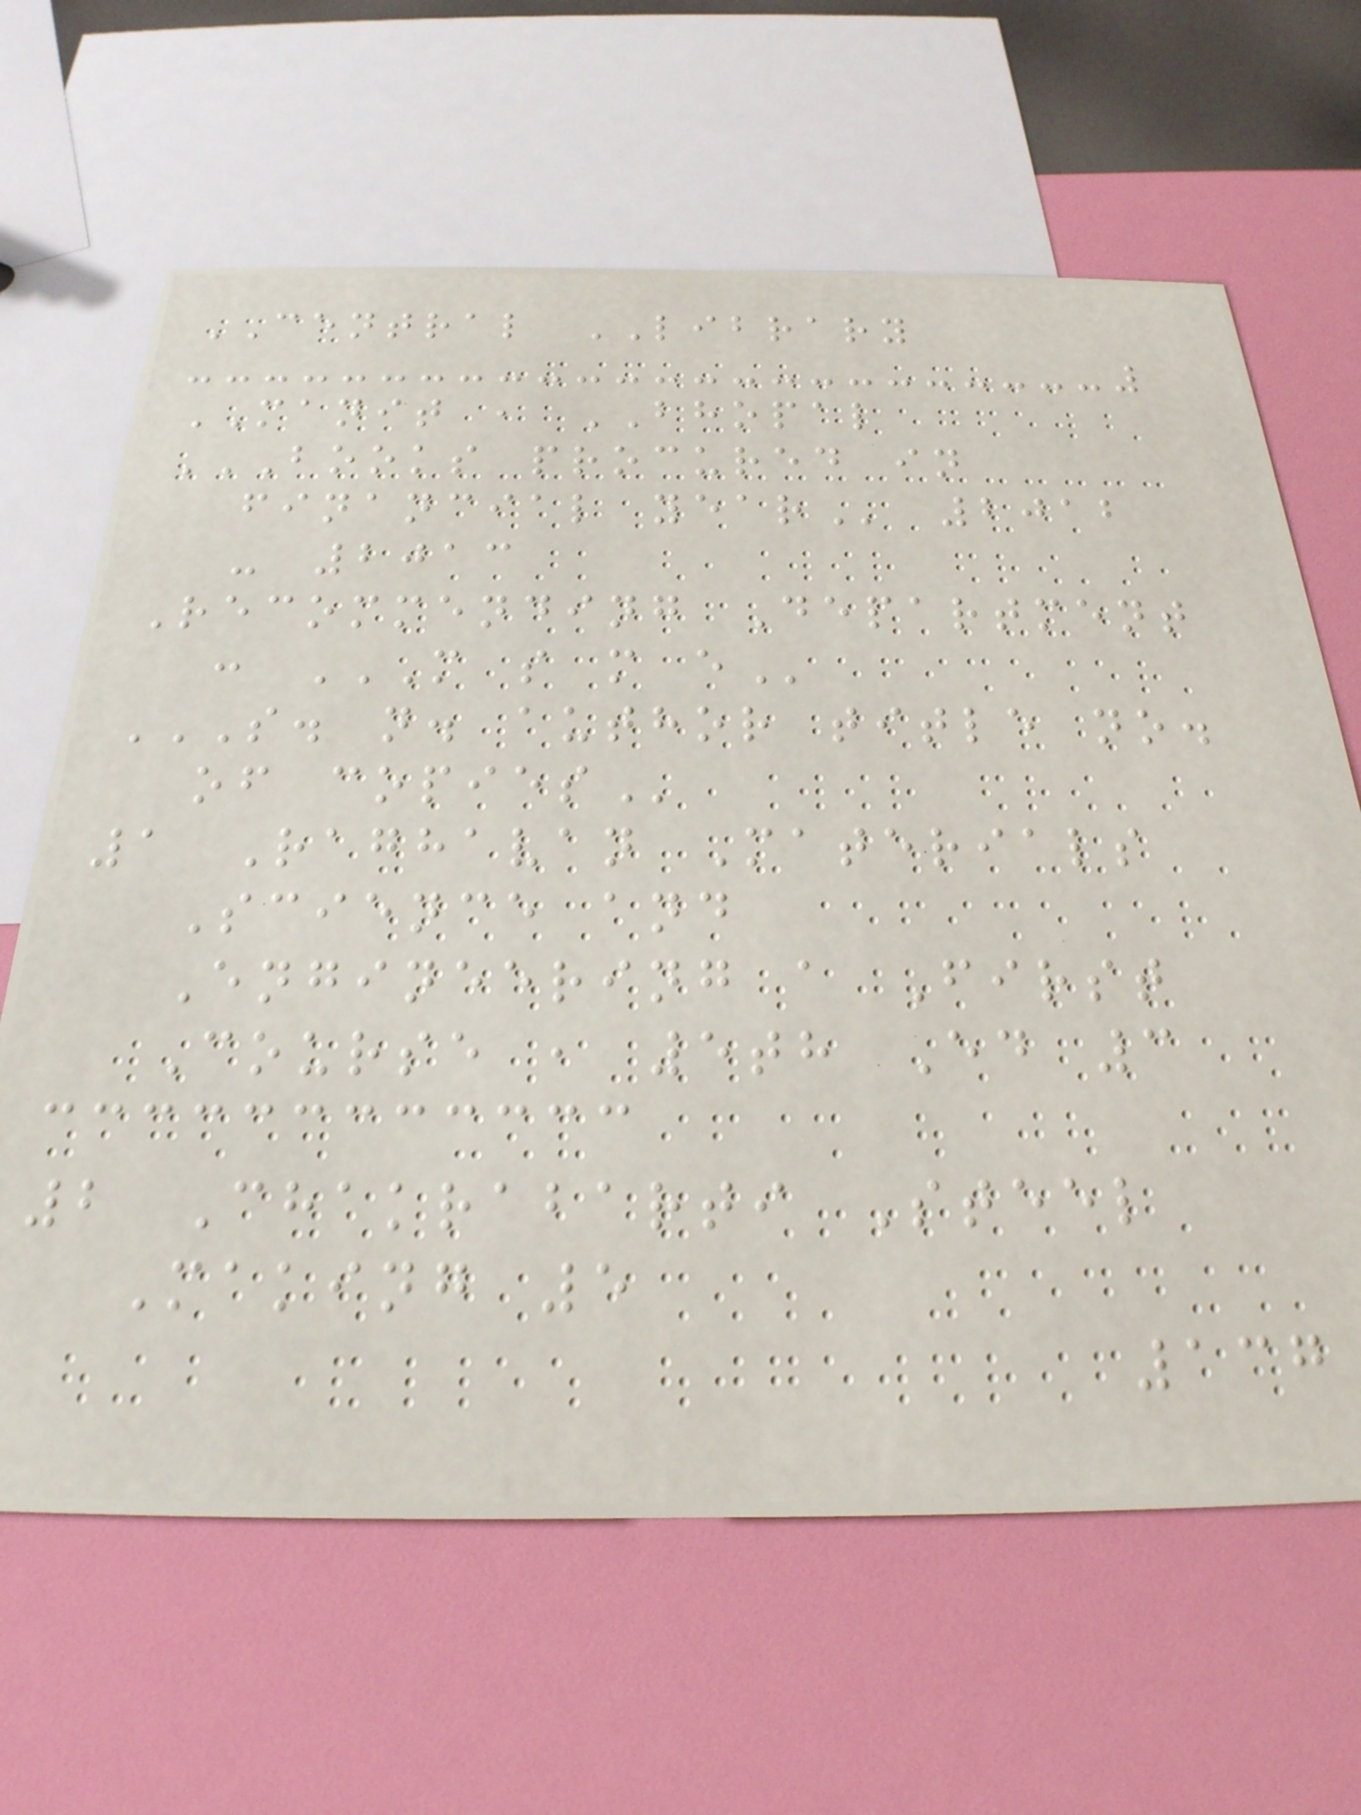CENTRAL LIBRARY
MANIT , BHOPAL
BOOKS PROCURED IN
FINANCIAL YEAR 2012
- 2013
Recommending Department
: M S M E
S. N. AUTHOR TITLE NO.
OF COPIES
1 Raghavan Materials
Science and
Engineering a First
Course , 5th Ed 3
2 Chakrabarti Steel
Making 5
137
